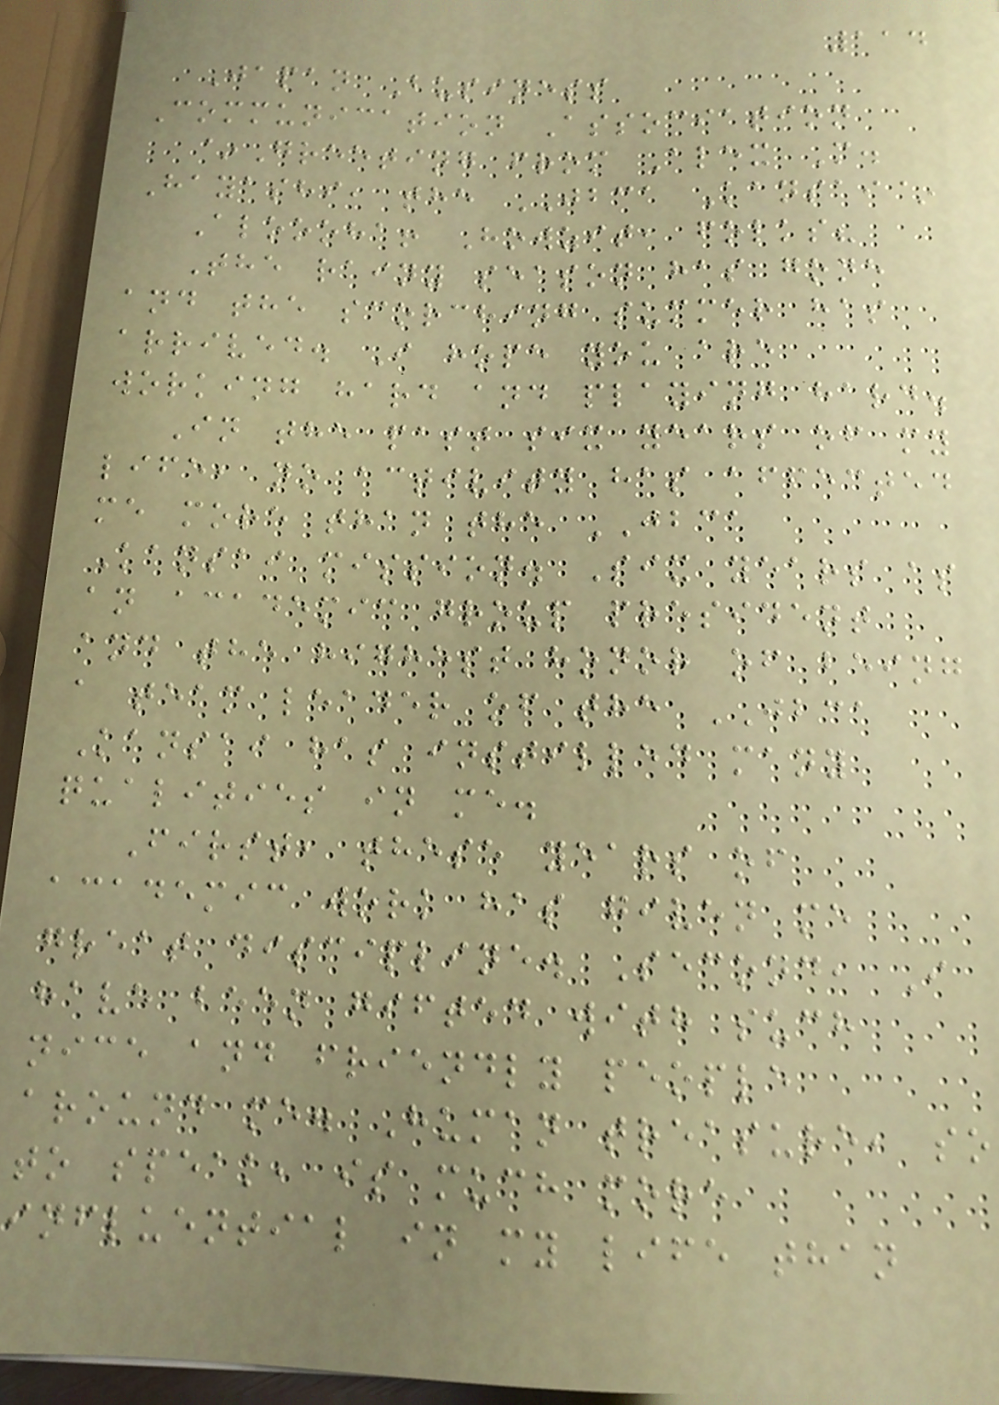114
Japan Business
Communication Association
~Greeting from Alex M.
Hayashi, the JBCA Kansai~
Aloooha! Howzit, folks?
The rainy season has gone
and the scorching summer has
arrived. I hope you are
working hard and playing hard.
In the past six years of my
life, no activity has affected
me more than the JBCA
Kansai mission. Six years as
an academic group president
and the highest honor of being
a team leader of the JBCA
Kansai has instilled many
qualities in me.
First, these years of
academic work has given me
great discipline. Second, I
have been gifted with such
nice and friendly people
around me. Human treasure, so
to speak, is much more
influential in my life than
